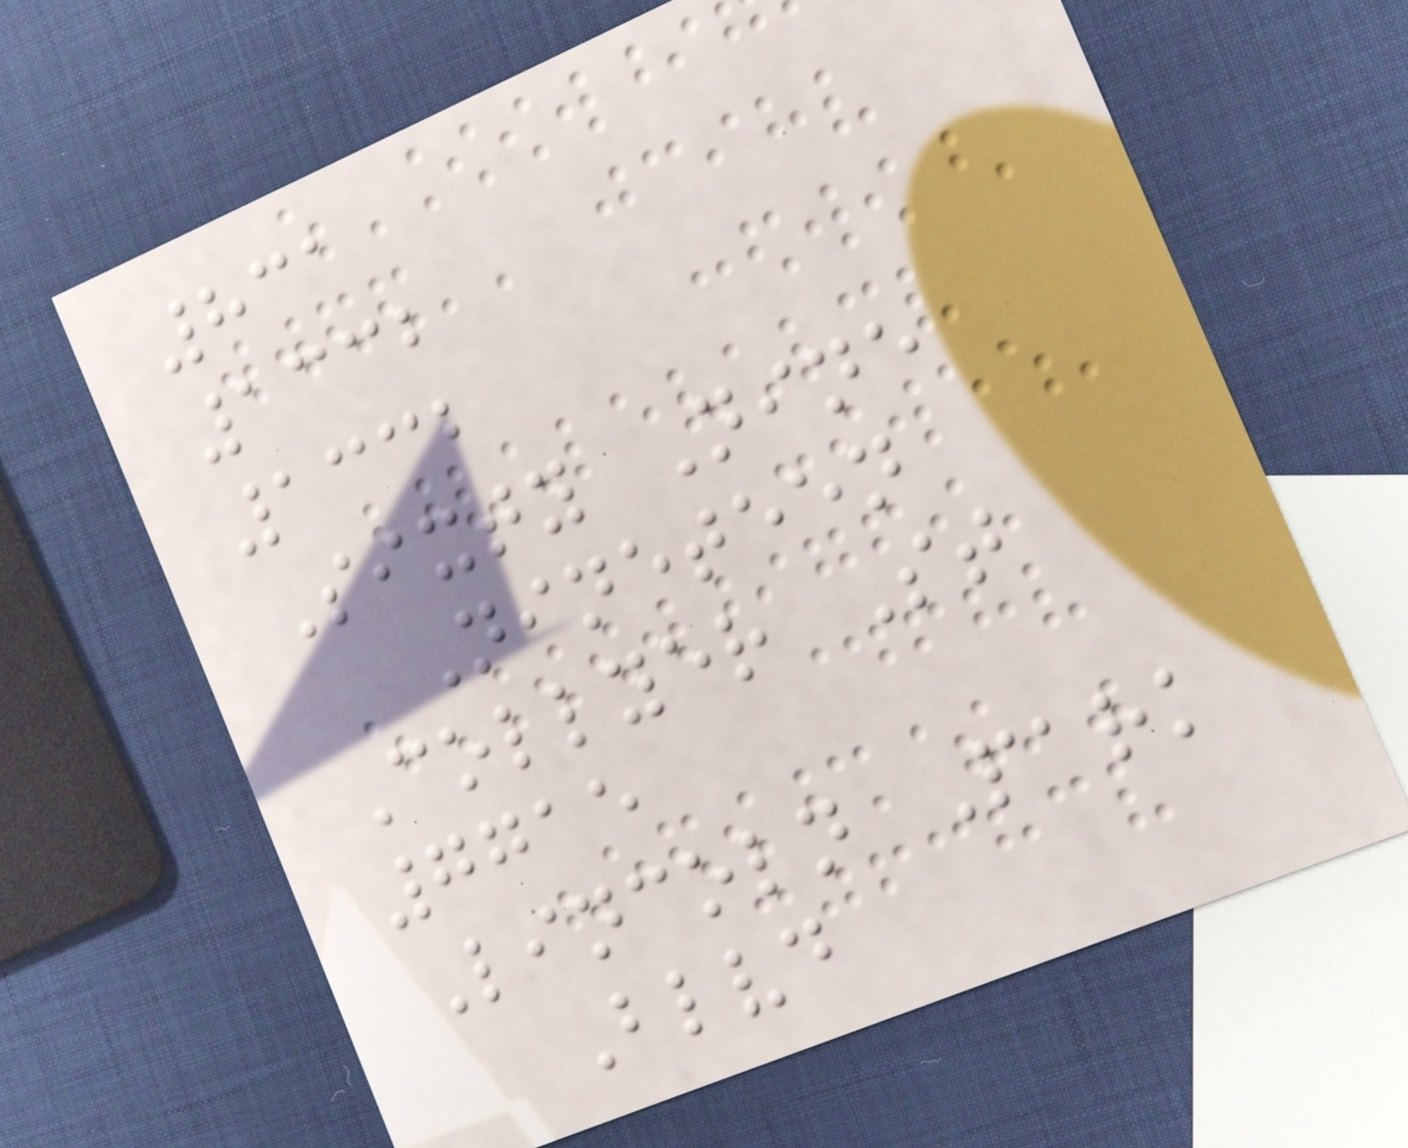831
1332
1332
Sixty Nine
Nineteen
Collyer St
7715
Lincoln Park
Blvd
